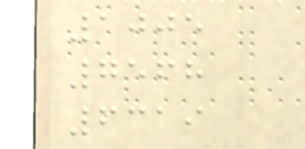1005
7568
6319
